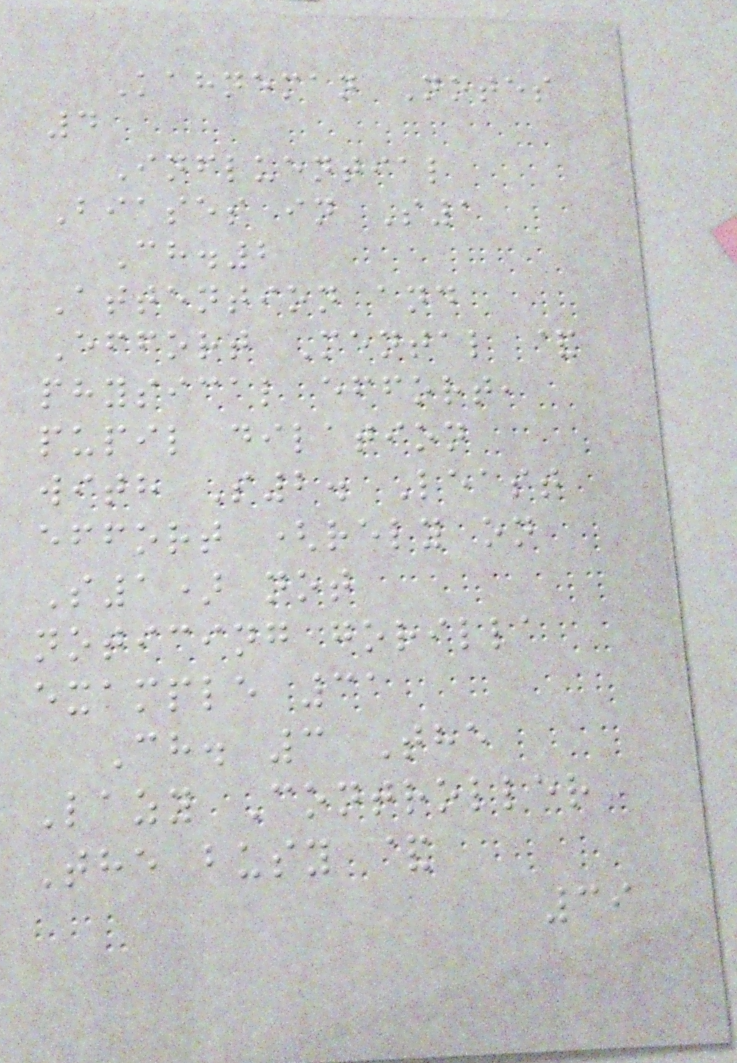Kahneman Notes
4
Influential
Biases in S1
Ch.2
Attention and
Effort Mental &
physical effort,
pupil dilation
with S2. Least
effort (rely on
S1) not
noticing gorilla
example 31
Ch. 3 The
Lazy Controller
The busy &
39
